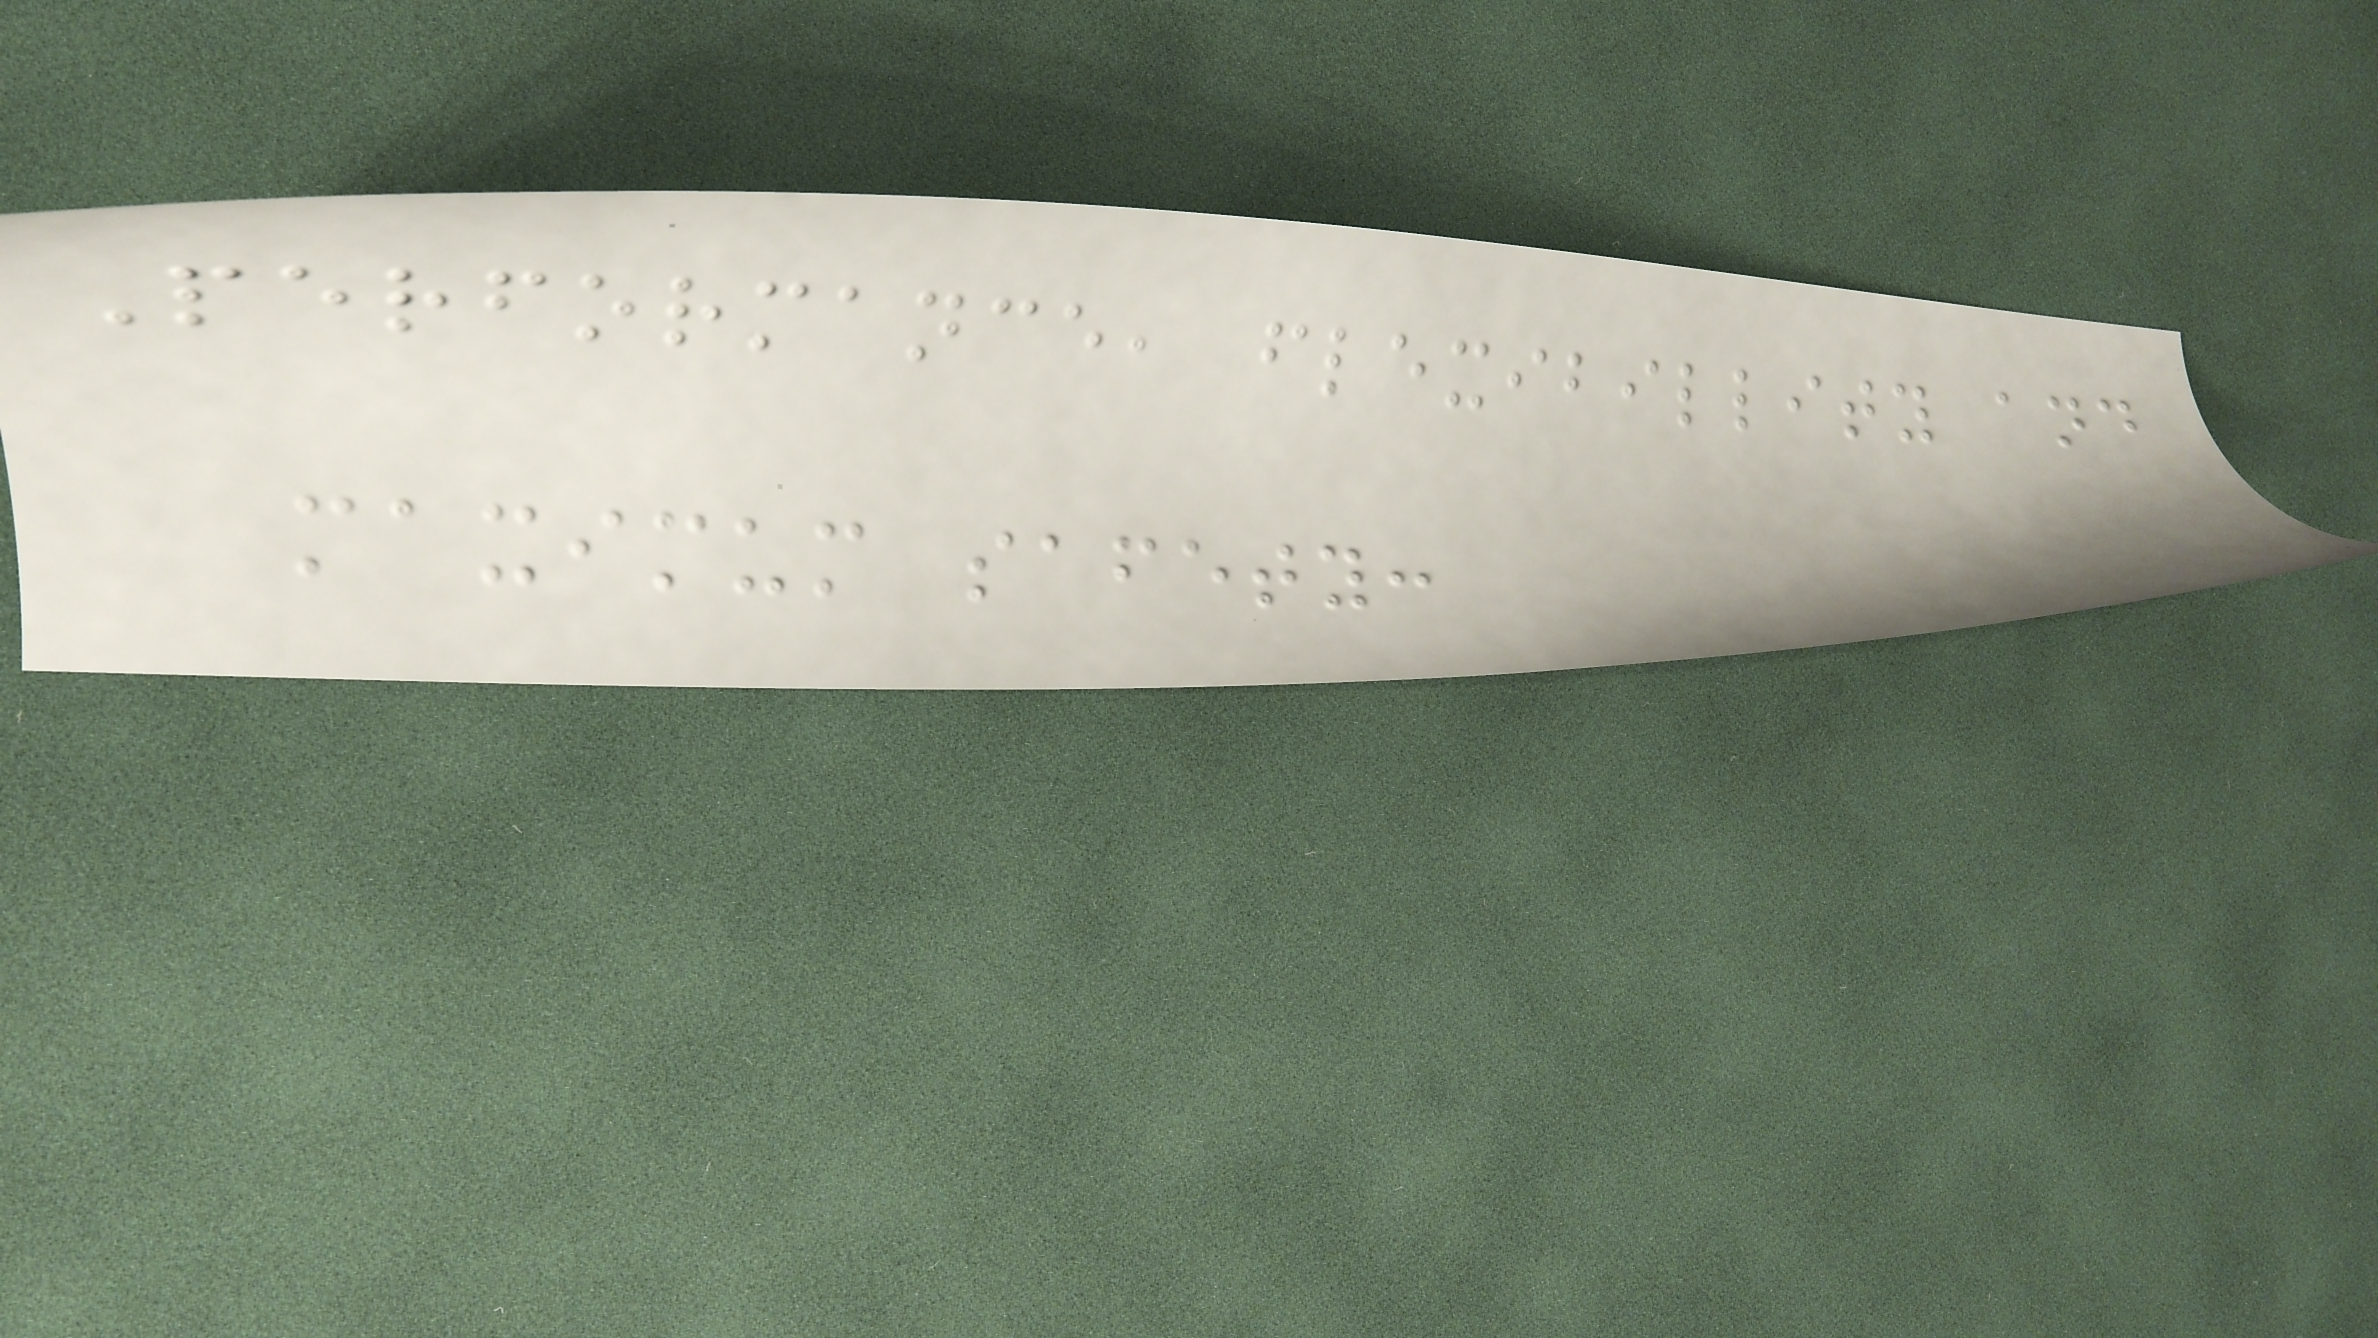Performance, flexibillity and
maximum safety:
